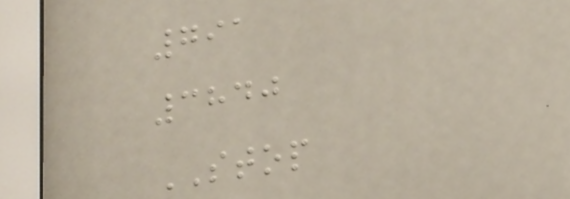791
3840
STOP
